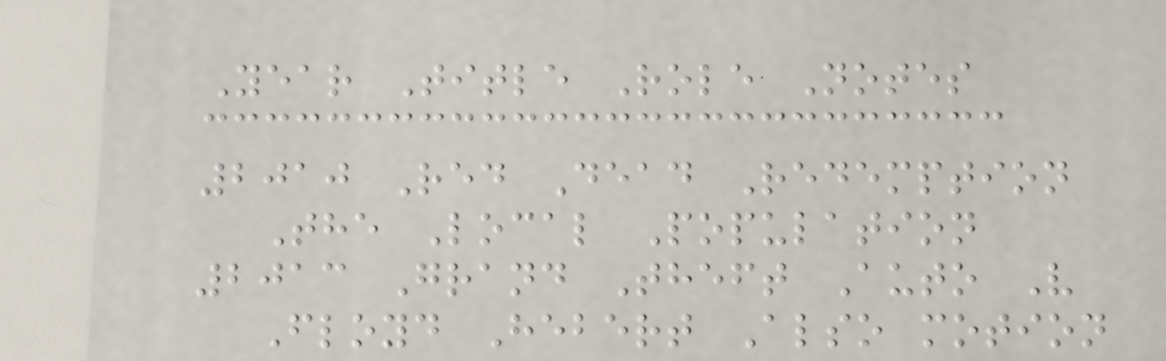Year Title Role Notes
2010 Red Dead Redemption
The Local Population
2013 Grand Theft Auto V
Floyd Hebert Also motion
